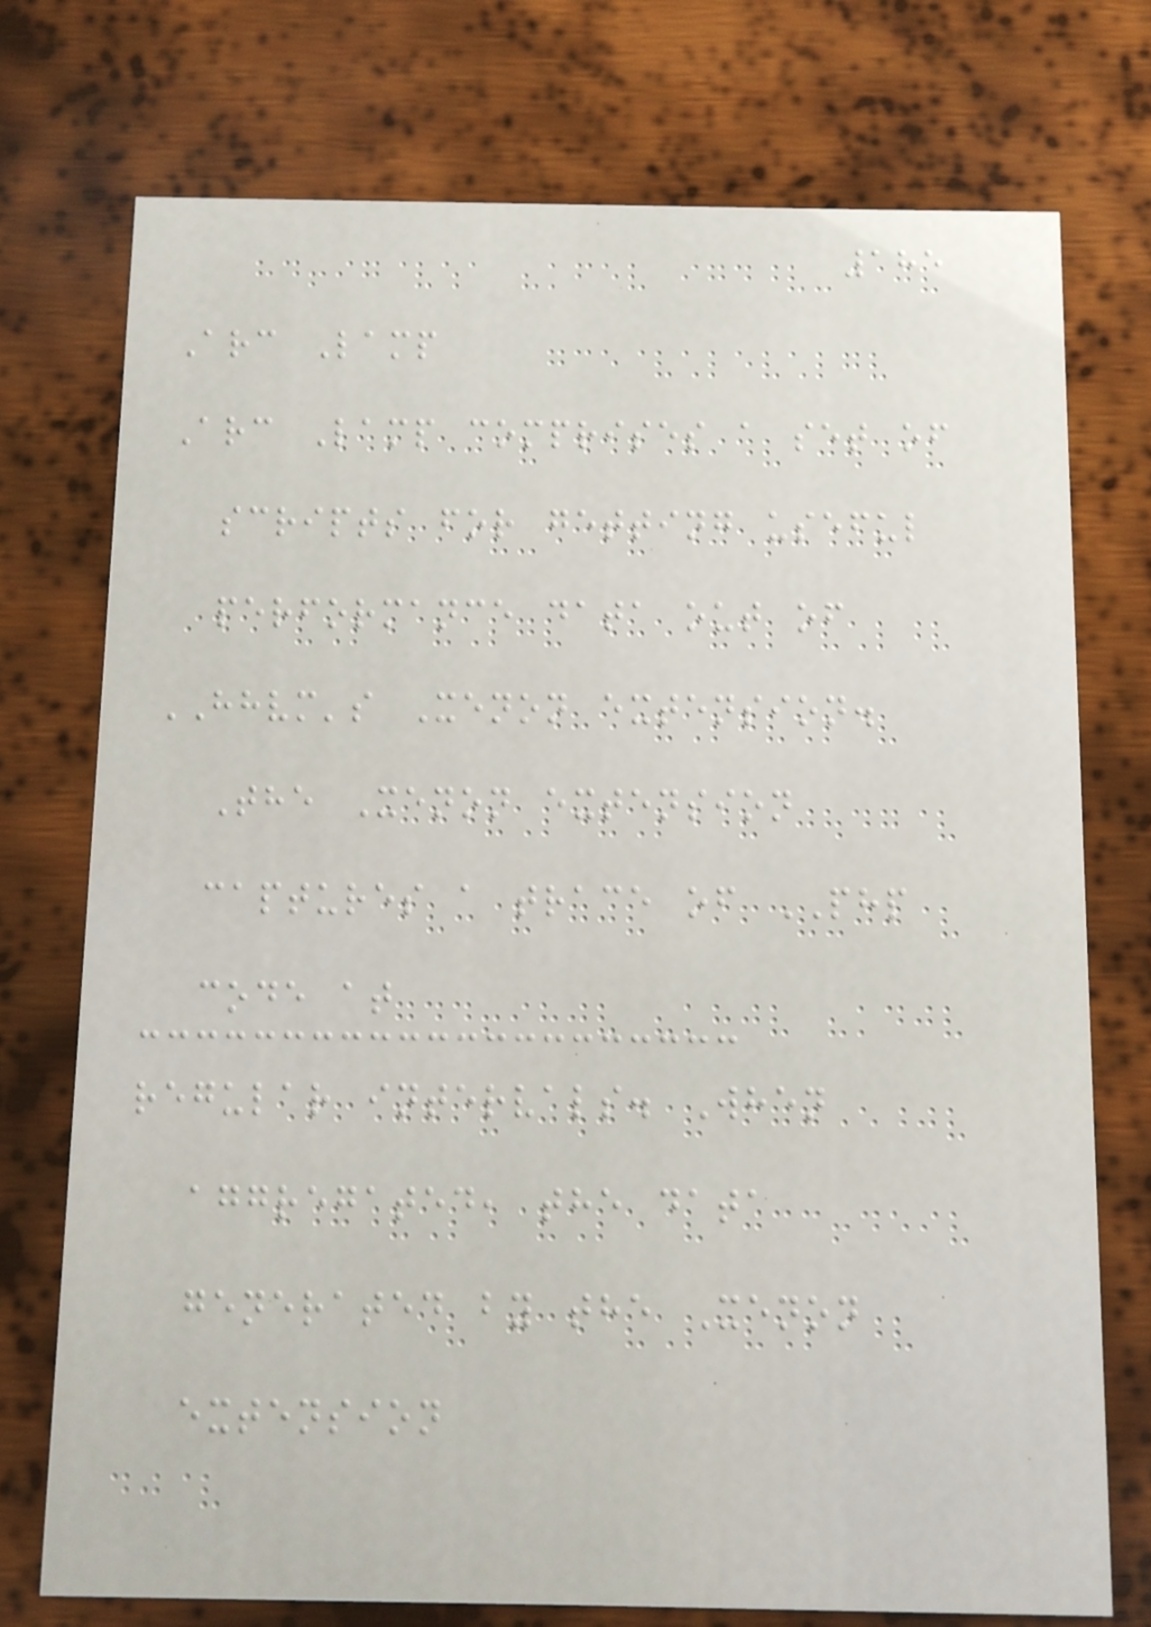185
Arc Lamp
Arc Lamp comprises a set of
scripts for getting useful
performance data out of
HHVM's Xenon extension.
The Xenon extension
captures a trace of PHP
code at
regular intervals. When
aggregated, the data
generated by the Xenon
extension
